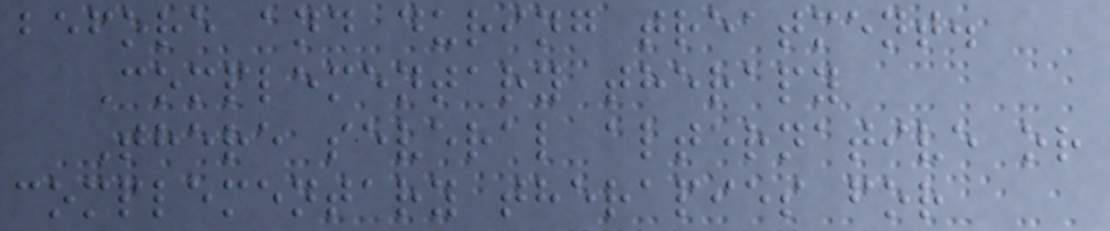before and during treatment.
Complementary therapy
There several alternative or
complementary therapies for
